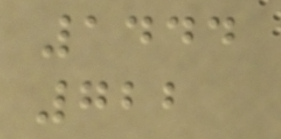1444
722
